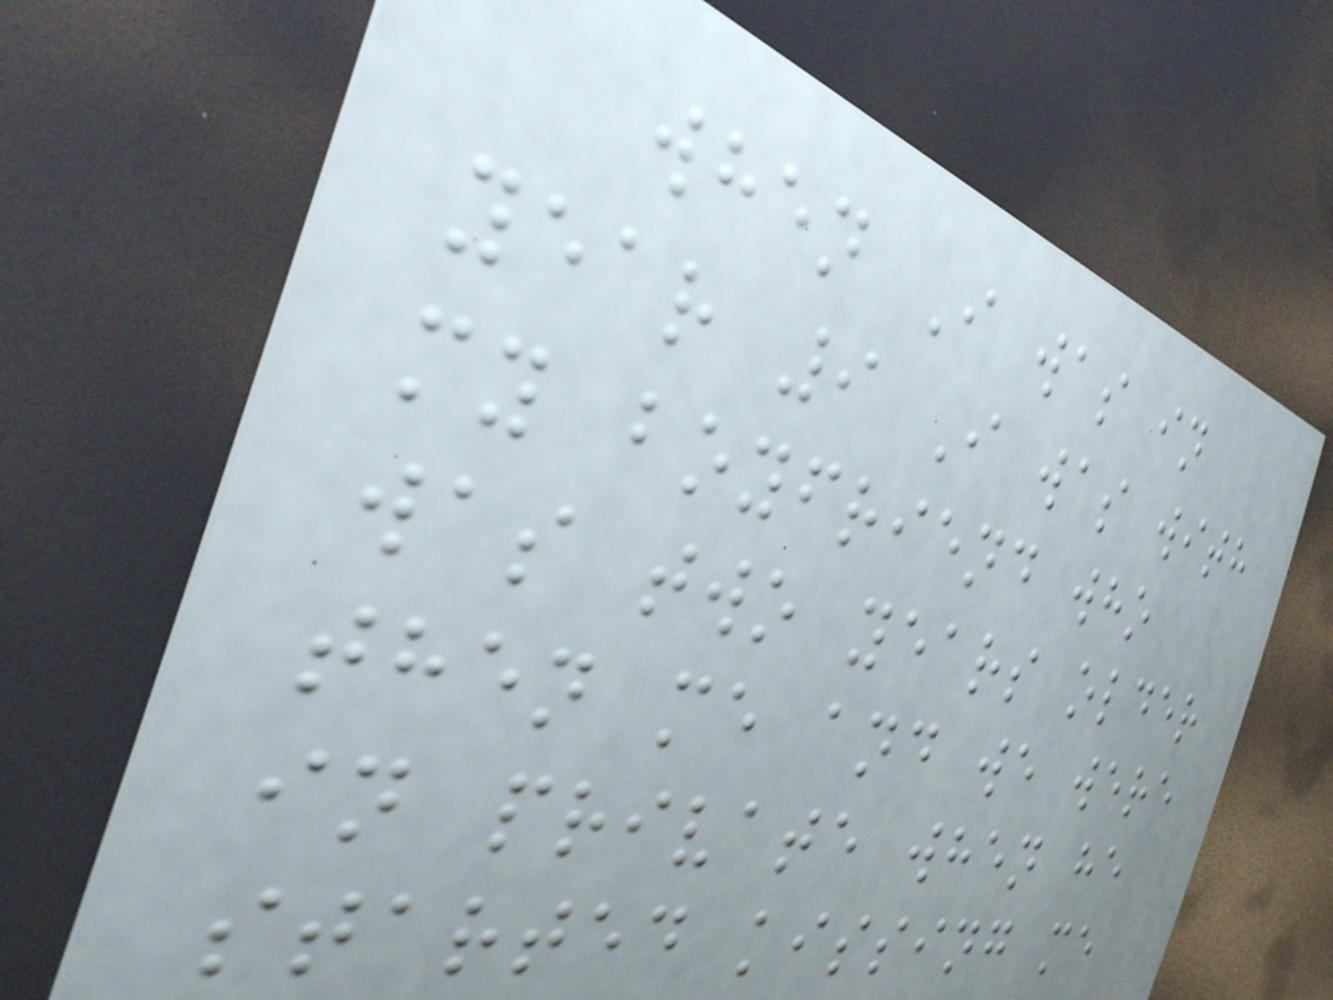when I was in
year 9 I was with
my boyfriend who
was two years older
then me and we were
in private when he
started kissing me
